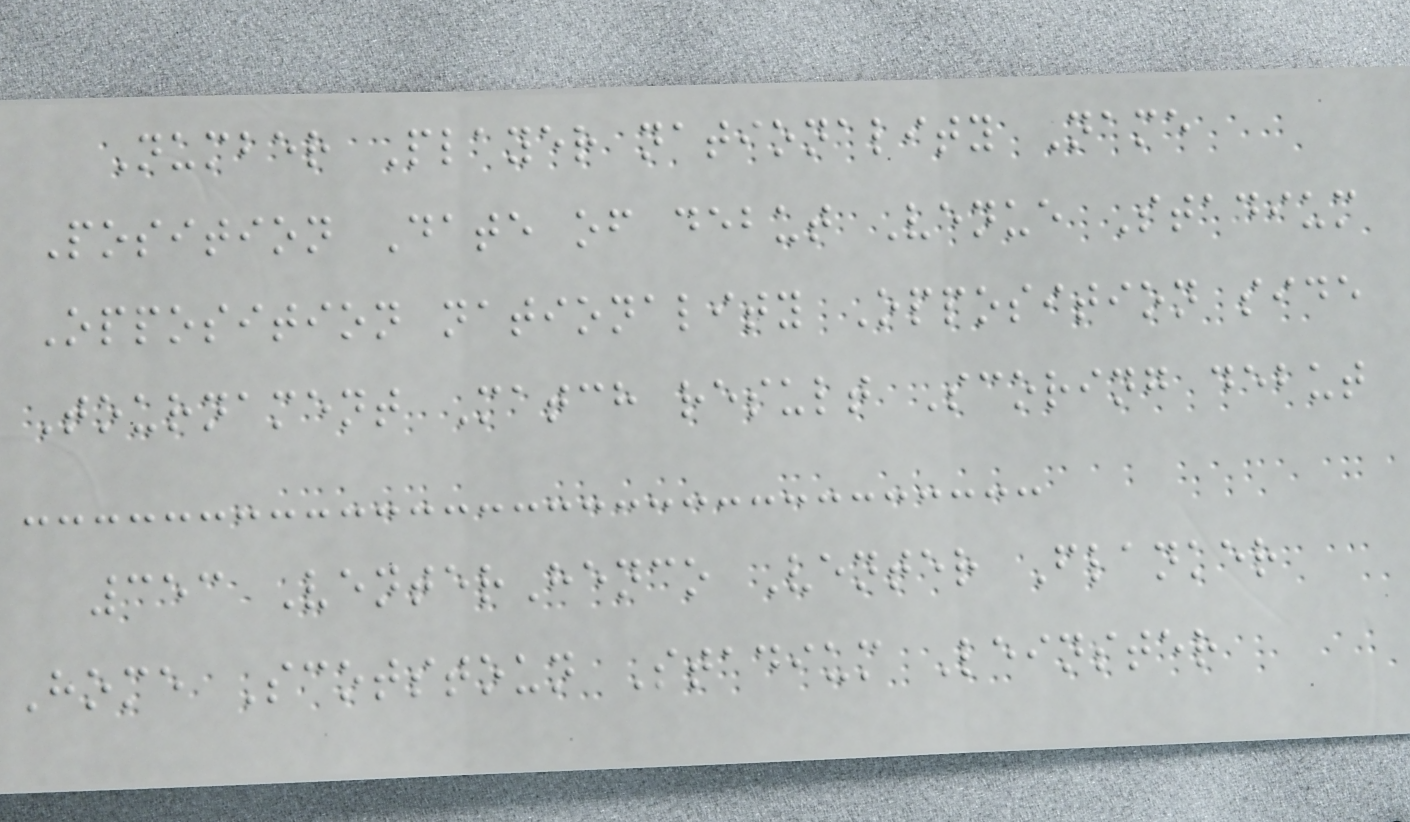Number Player nationality Name
Position Date of debut Venue Stadium
Opposition nationality Opposition side
Tournament Match result Scoring debut
353 VenterHenco Venter Flanker
Home Scotstoun Stadium Leinster
